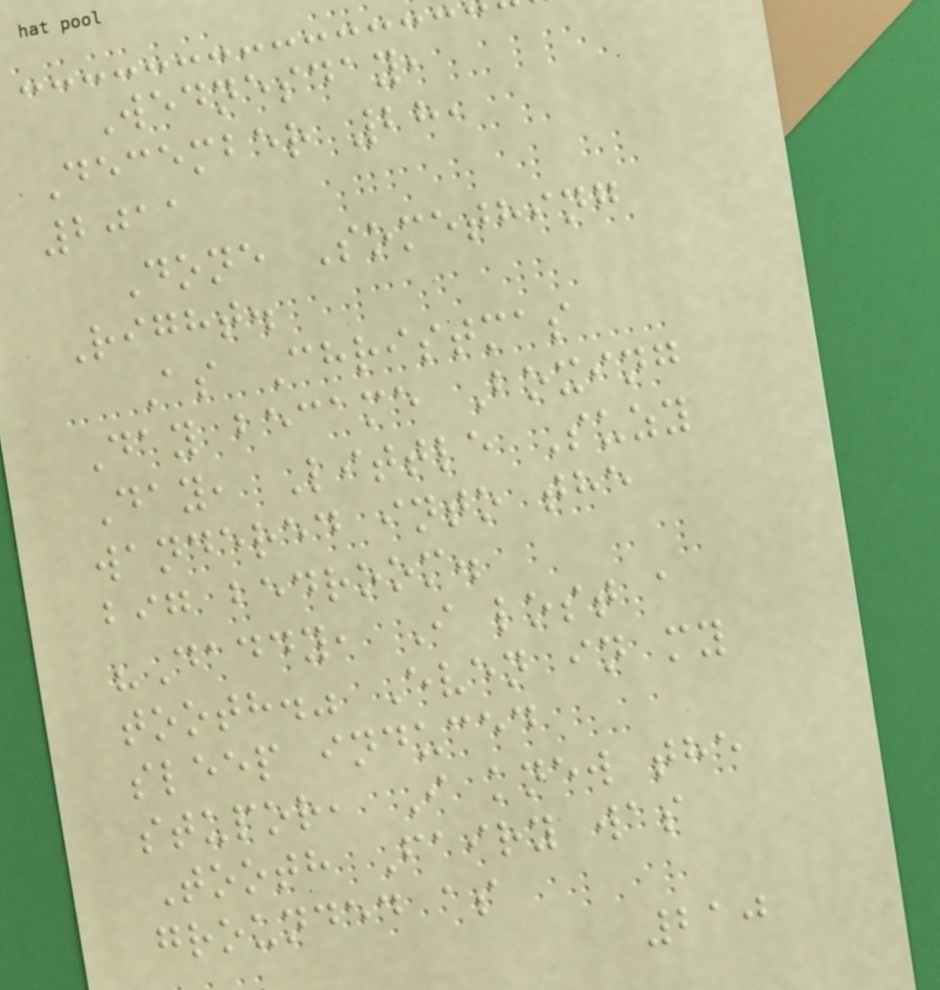Wednesday,
December 28,
2011
Done Something
Right.
As Christmas
Day became Boxing
Day, Little Suzy
wandered into the
big bedroom.
"Daddy, I lost a
tooth." Even in my
sleep induced
stupor, I knew the
Tooth Fairy was
grounded as
210
